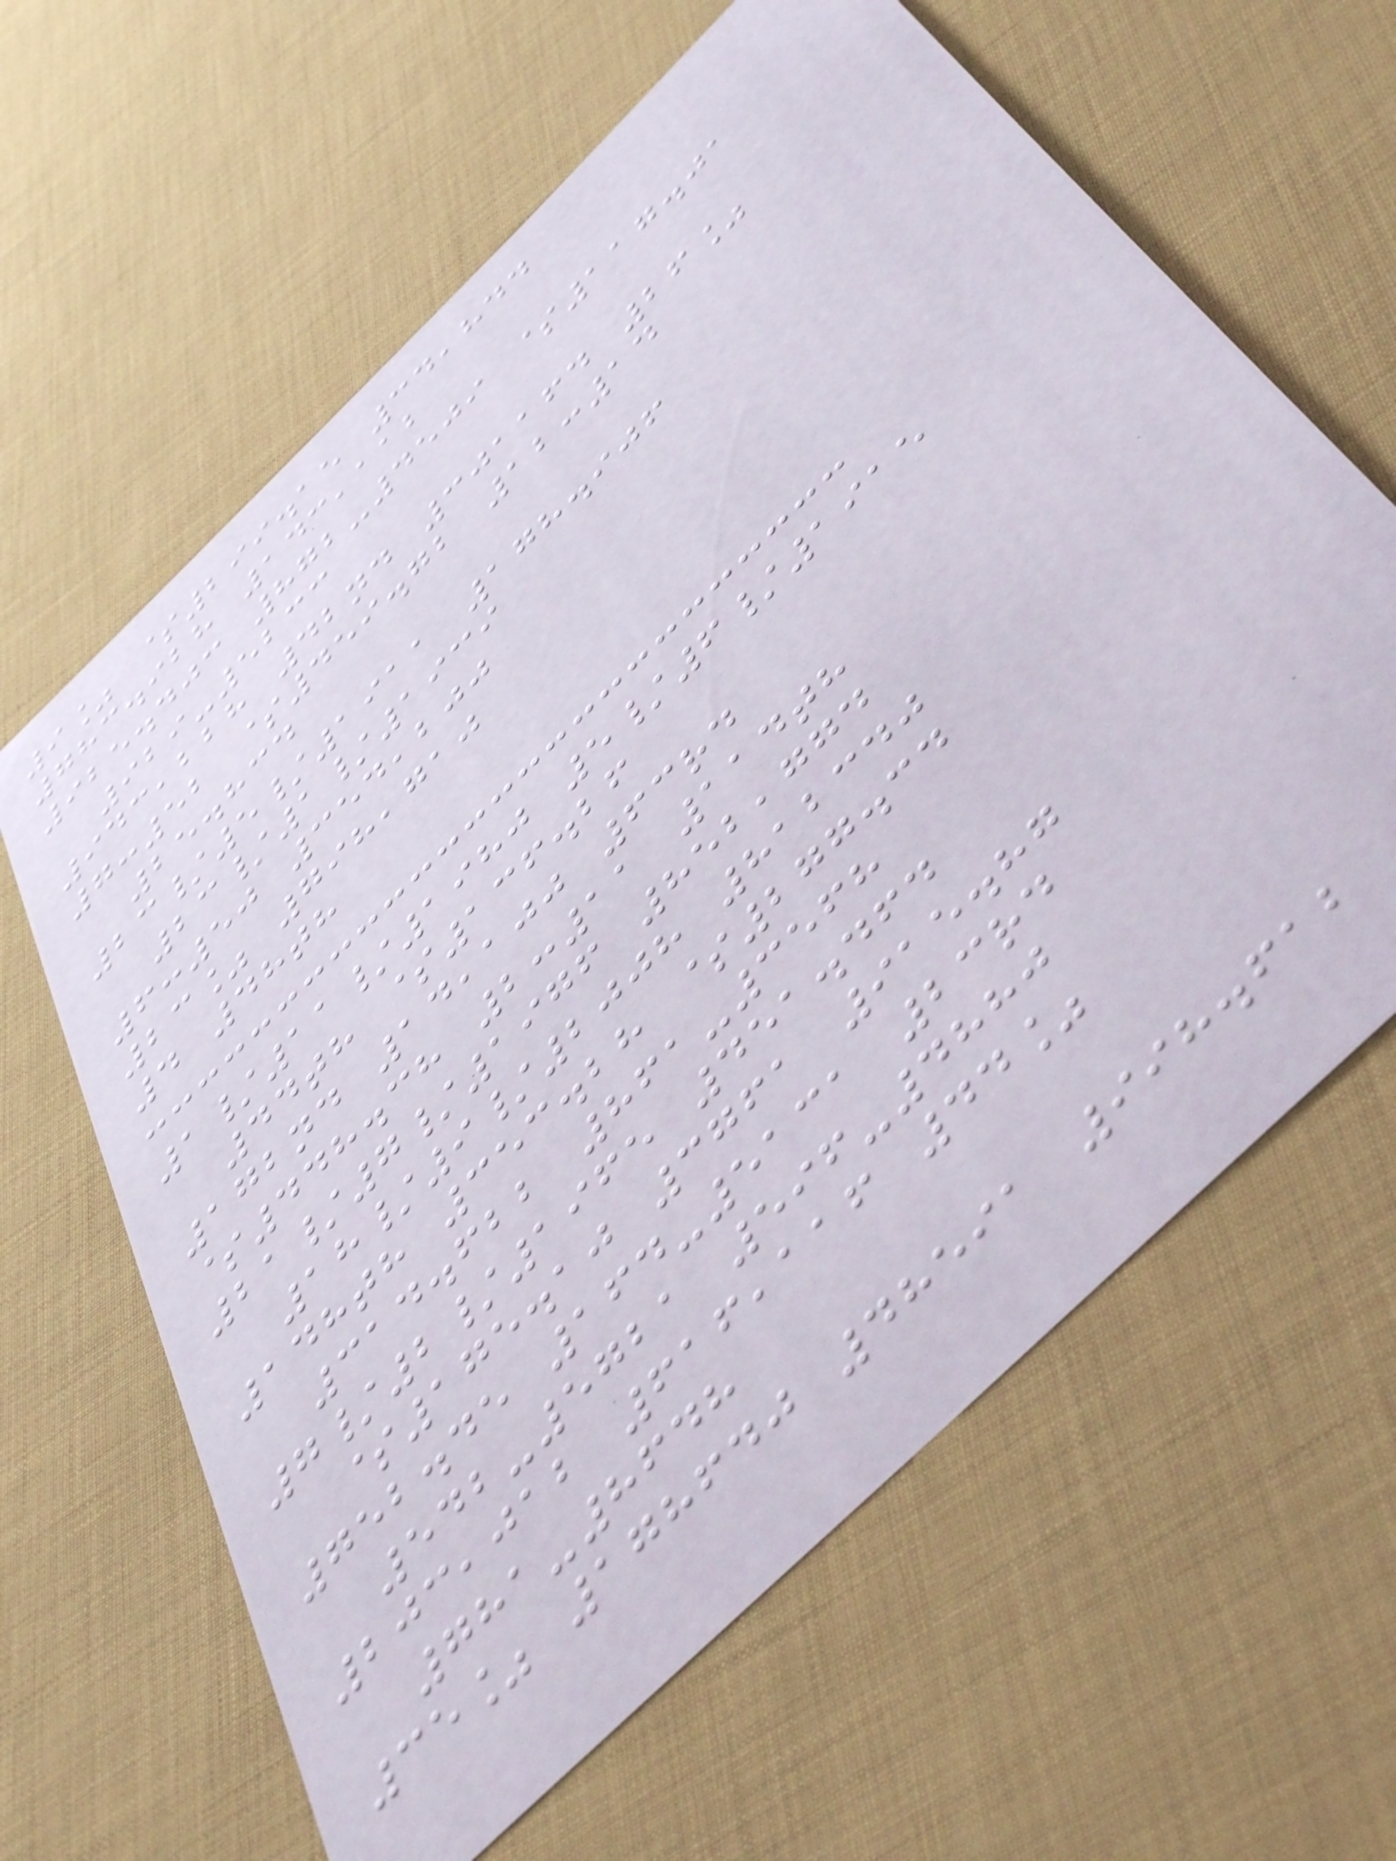9% $299.15 34,844
783.928 143,112
925.403 872-4509 $117.01
929-5233
943,228 42nd 301164 26%
7:52 $459.72 12:14
25.834
23/5/1911 178.906
23/1/1939
6:50 354,200
23% 798,710
4 48th
1/11/1980 5/6/1915
44th $136.26
172nd 14,100 63rd
$448.38 2:11 114th
21/7/1976 852,774
18/9/2008 812340
148th 353.28 $277.34
314.622 861-3568
7/2/1965 451.464
$175.10 3761 915.87
752.45 164-5131 23rd
542-5721 596-4880
203,012 616,116 44%
781-8648
35% 178640 48591 998.612
